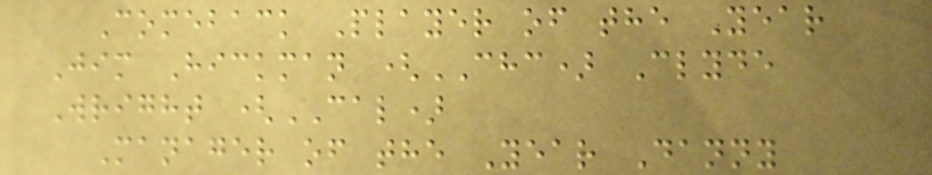Comeback Player of the Year
Jim Hickman (CHC) Clyde
Wright (CAL)
Manager of the Year Danny
